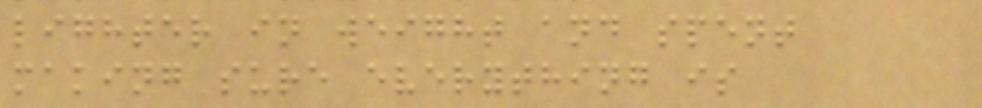lighter in weight and spent
making sure everything is
